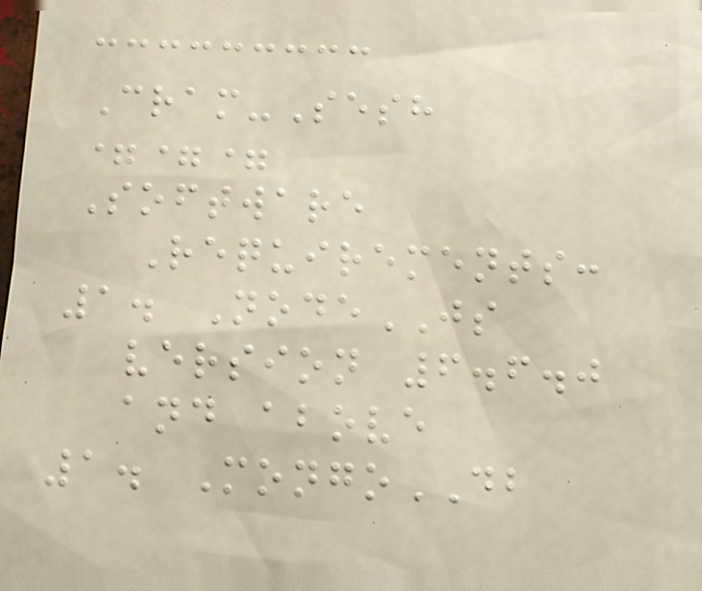Cram-Sesh
===
Software
Requirements:
1. NodeJS
version 6.6.0
and above
1. MongoDB
